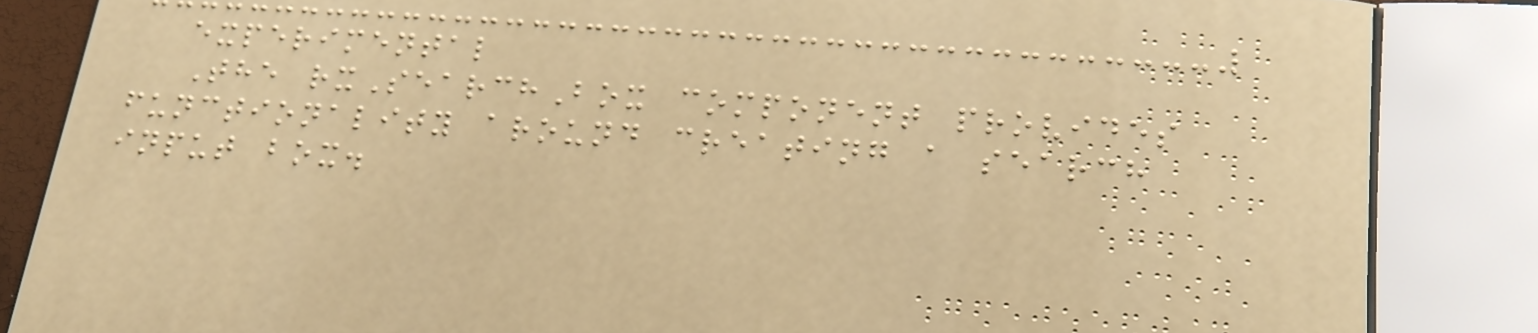experimental
The rxSearchBox component provides
functionality around creating a search
input box.
